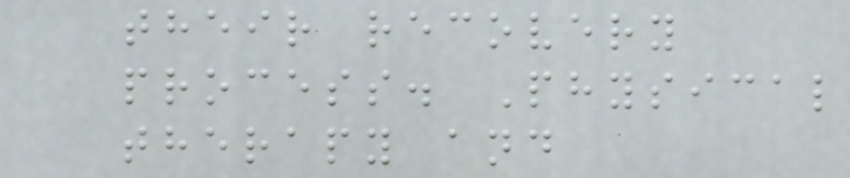their recovery
process. Physical
therapy and
